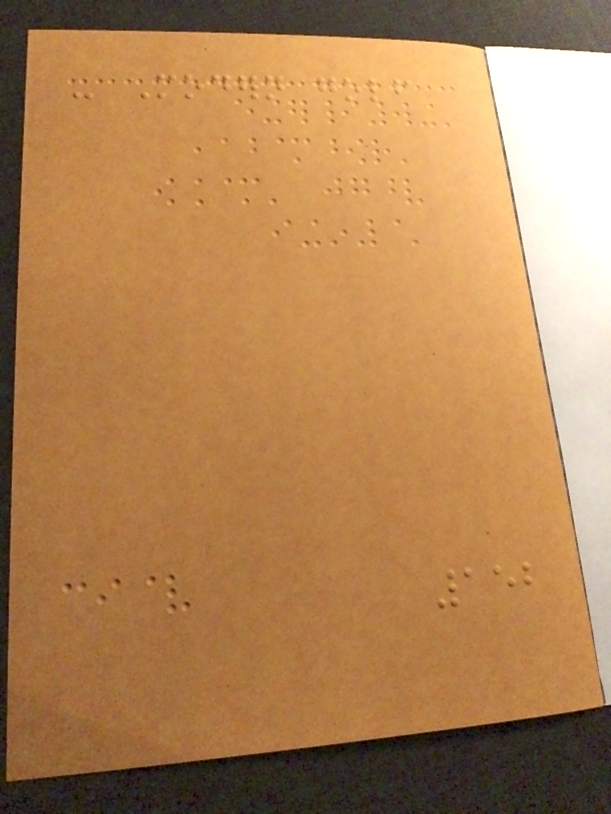- Modern golf
152
